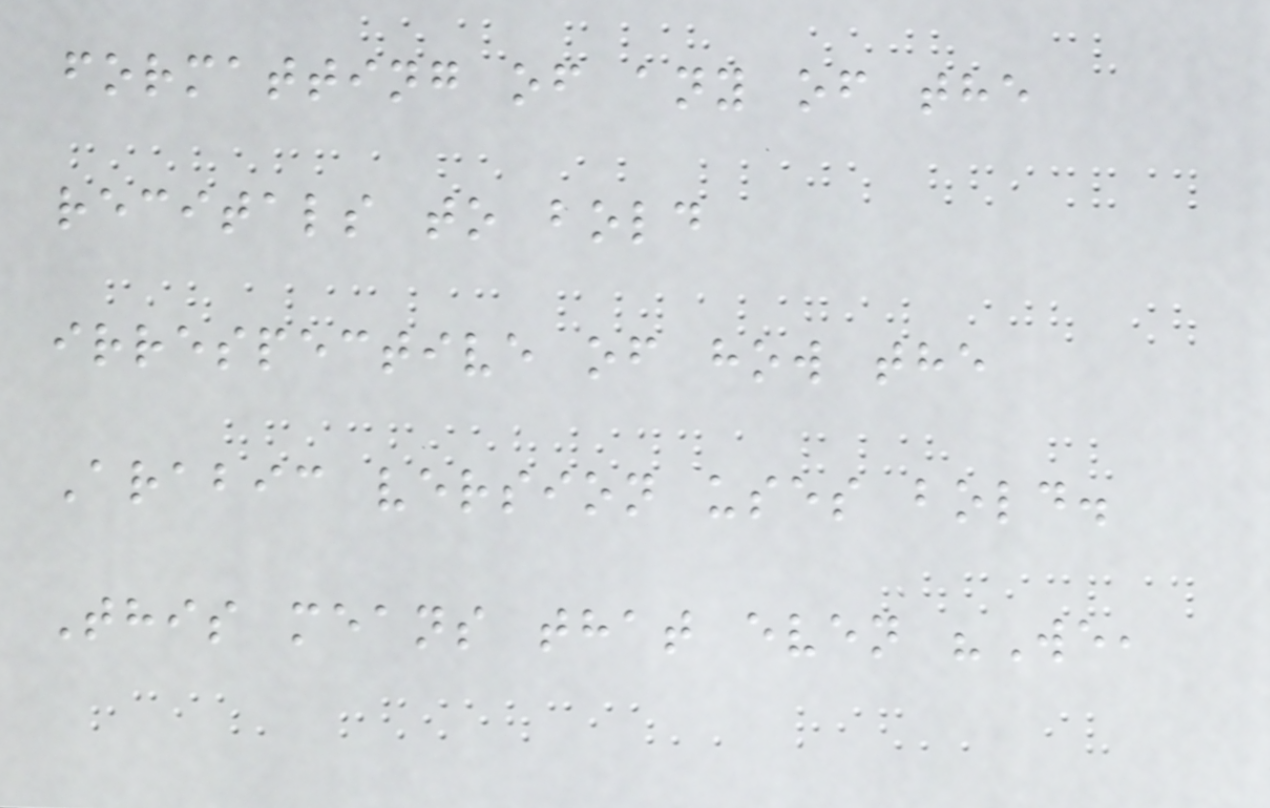formatting of any of the
recitals to bold
irrespective of how the
Arabic version uses bold.
This means that even "We,
